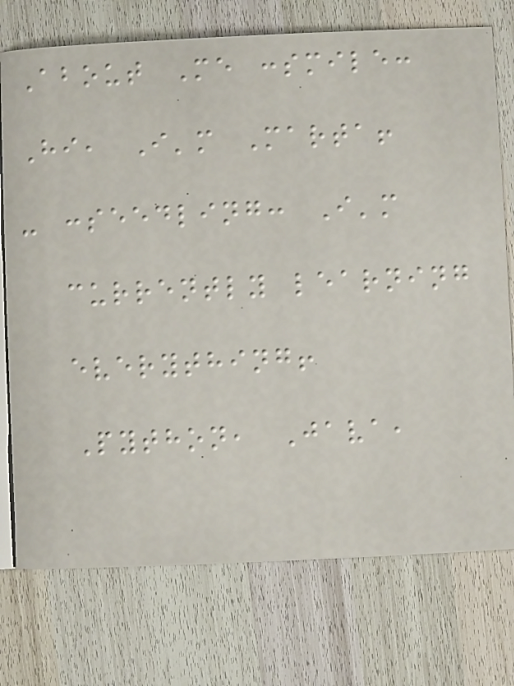About Me :smile:
Hi, I'm Marta!
- :seedling: I'm
currently learning
everything!
Python, Java,
